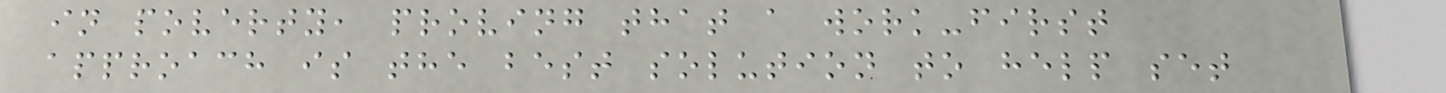in poverty, proving that a work-first
approach is the best solution to help set
